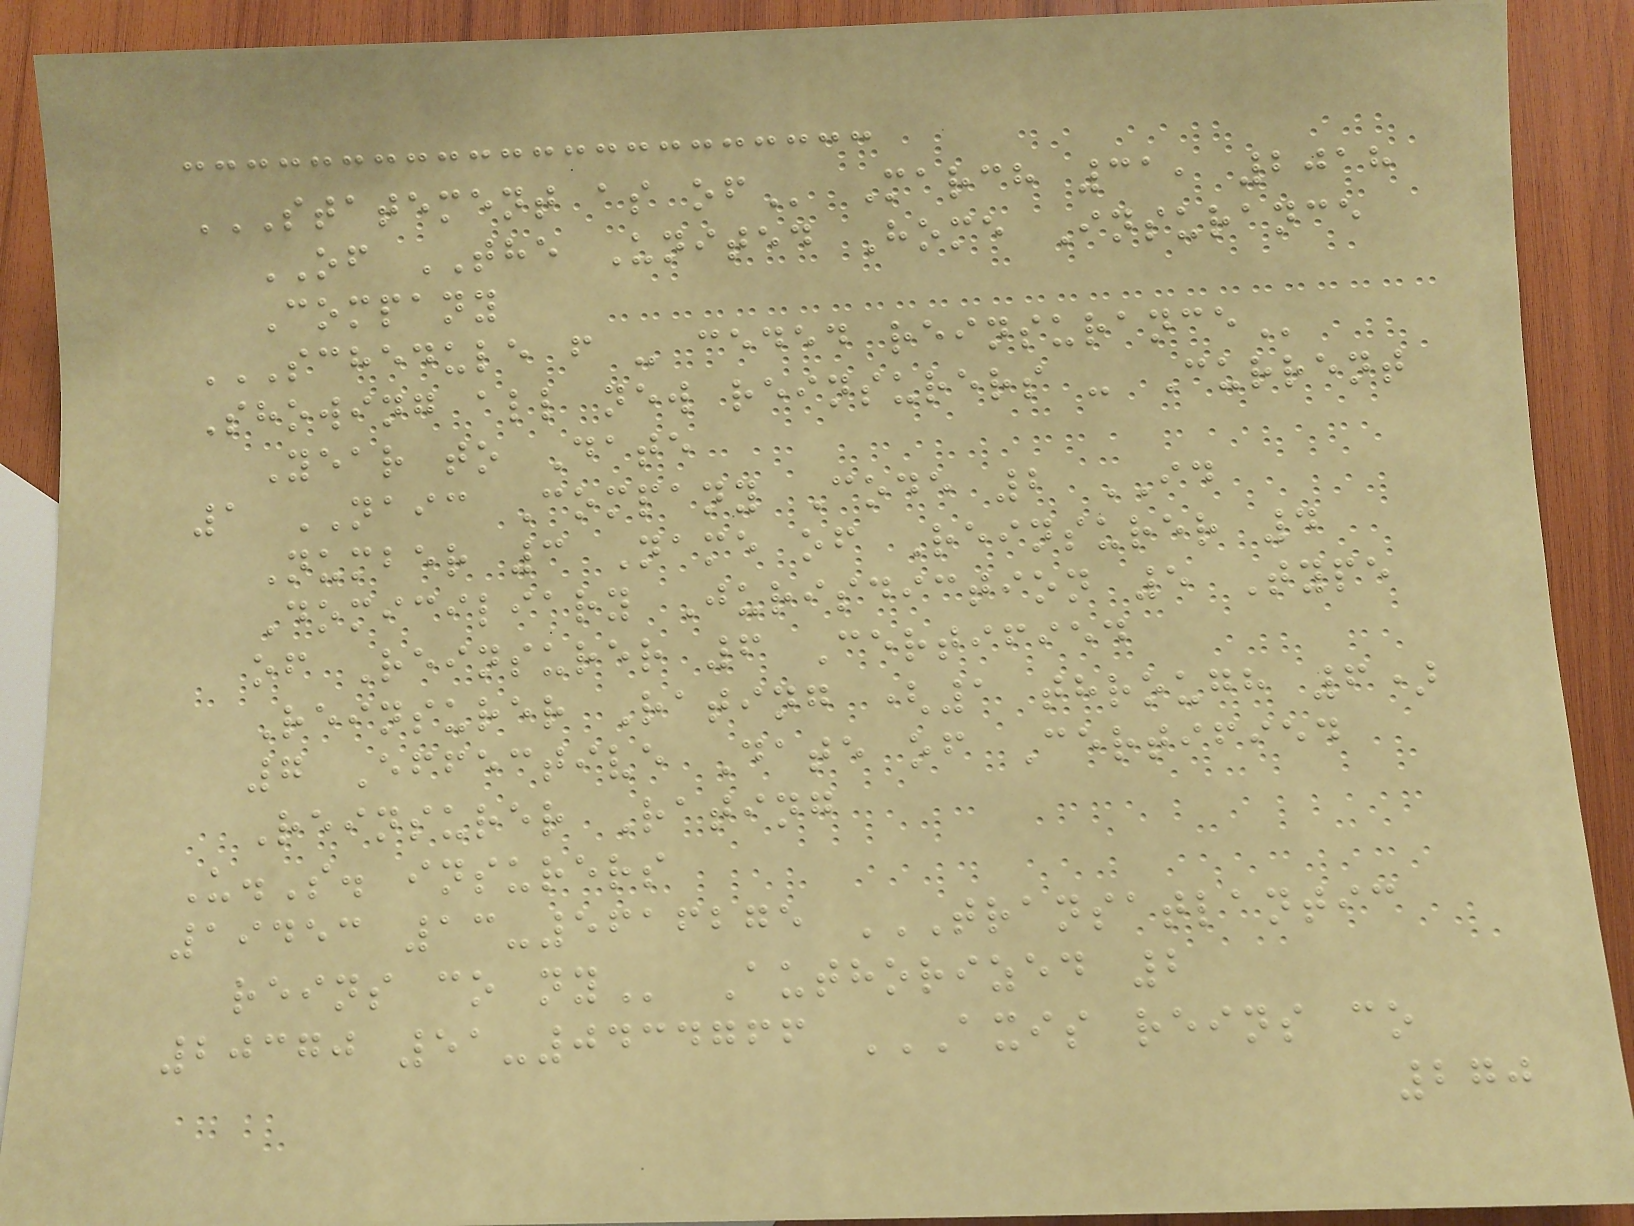STATEMENT AS OF March 31, 2018
OF THE United Home Insurance
Company
SCHEDULE F - CEDED REINSURANCE
Showing all new reinsurers - Current
Year to Date
1 NAIC Company Code 2 ID
Number 3 Name of Reinsurer 4
Domiciliary Jurisdiction 5 Type
of Reinsurer 6 Certified
Reinsurer Rating (1 through 6)
7 Effective Date of Certified
Reinsurer Rating
U.S. insurers
19453 13-5616275 TRANSATLANTIC
REINS CO NY Authorized 2
20370 51-0434766 AXIS REINS CO
270
